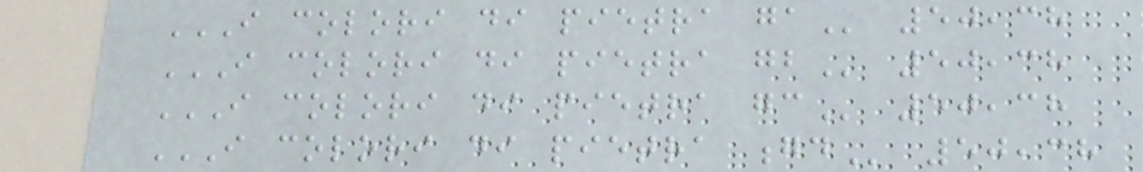I COLORI DI PIETRA GA 50,38
I COLORI DI PIETRA GB 50,38
I COLORI DI PIETRA GC 50,38
I COLORI DI PIETRA GD 50,38
